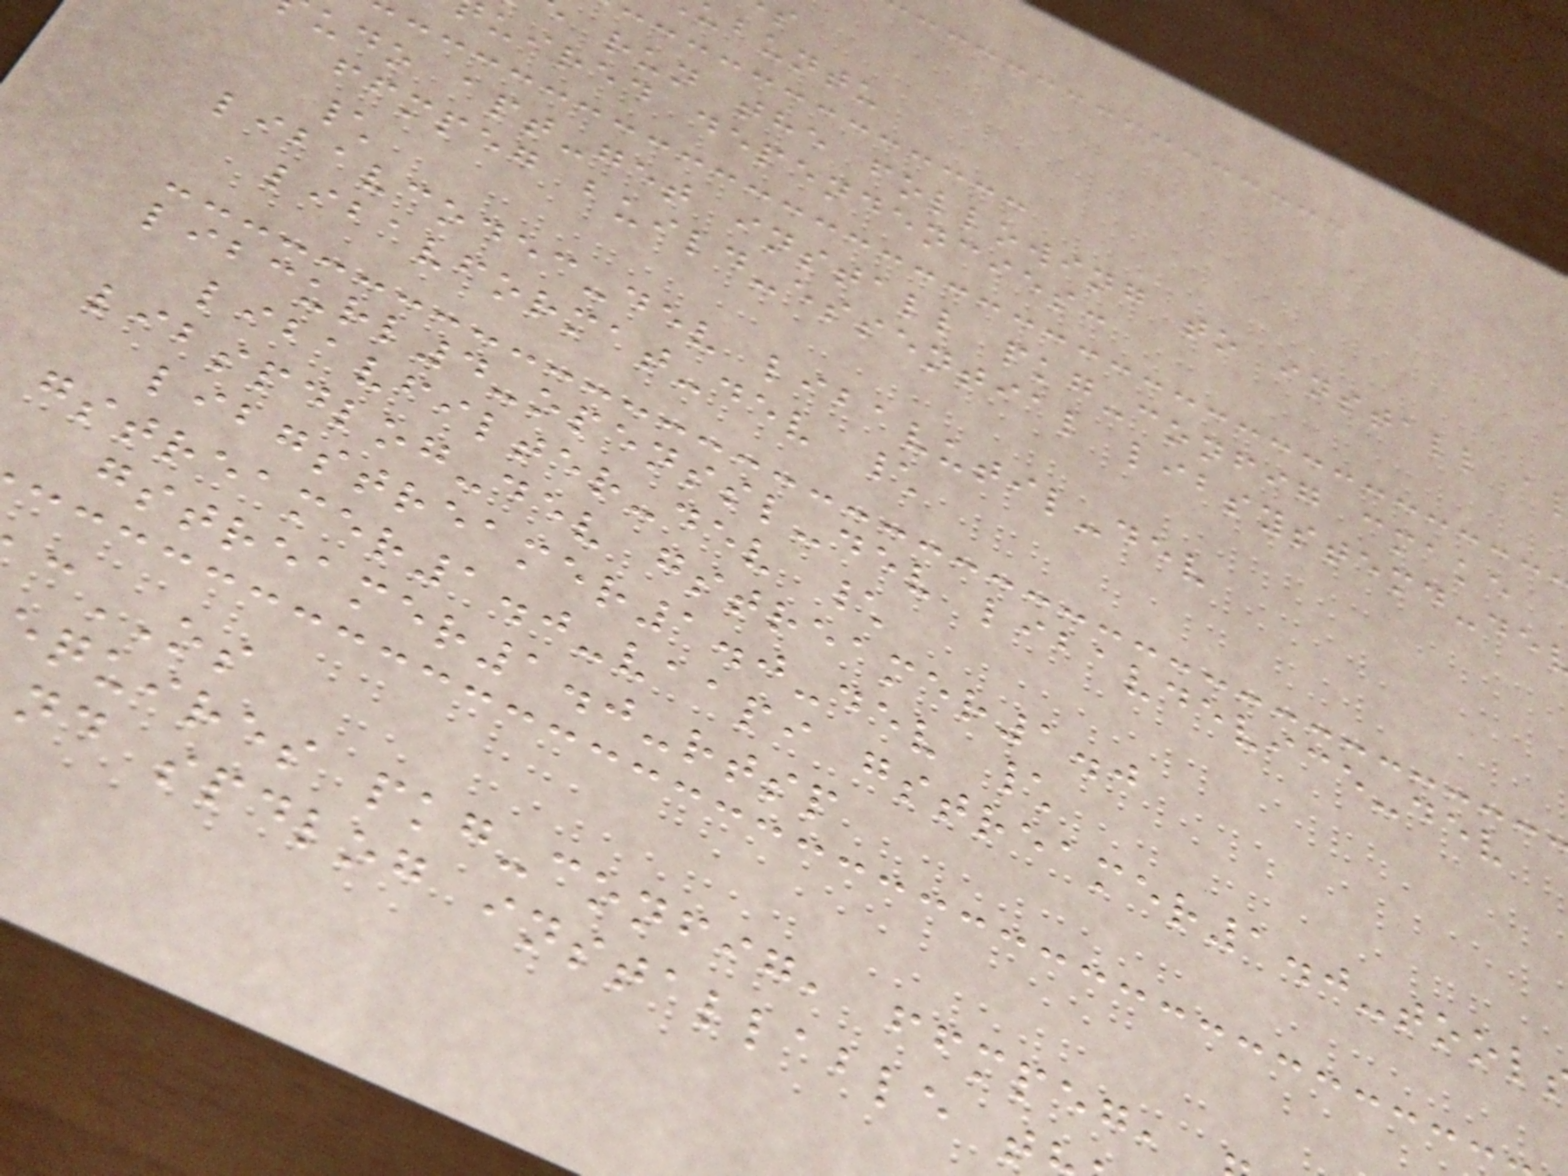ubuntu
run the following to install a
uired dependencies:
udo apt-get install pkg-config cmake
ffmpeg build-essential libsystemd-de
\
libavcodec-dev libavutil-dev
libavformat-dev \
libcurl4-openssl-dev libavdevice-dev
libavfilter-dev \
libspdlog-dev gstreamer1.0
libgstreamer1.0-dev \
gstreamer1.0-vaapi gstreamer1.0-tool
gstreamer1.0-rtsp
cOS
quires pkg-config, ffmpeg,
nd spdlog installable t
